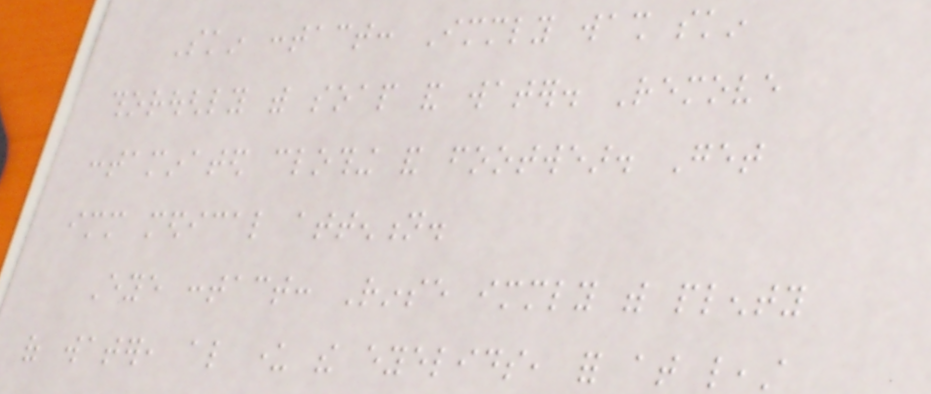Skin contact: Immediately wash skin
thoroughly with soap and water. Remove
contaminated clothing and footwear. Get
immediate medical attention.
Eye contact: Rinse immediately with plenty
of water, also under the eyelids, for at least
